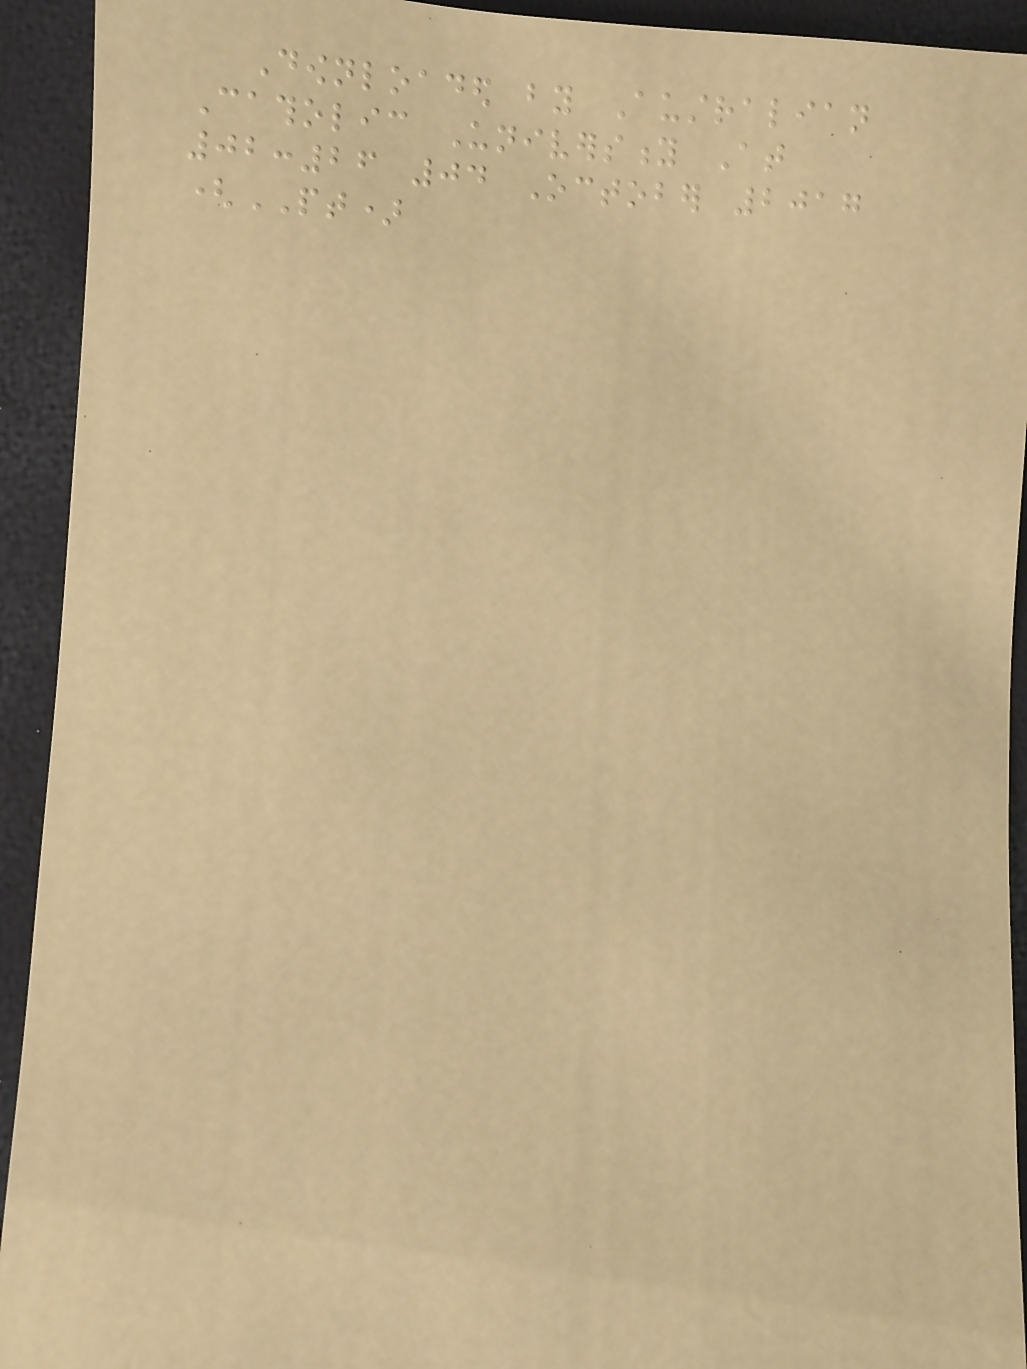Downloaded by Australian
Catholic University At
02:26 04 October 2017
(PT)
